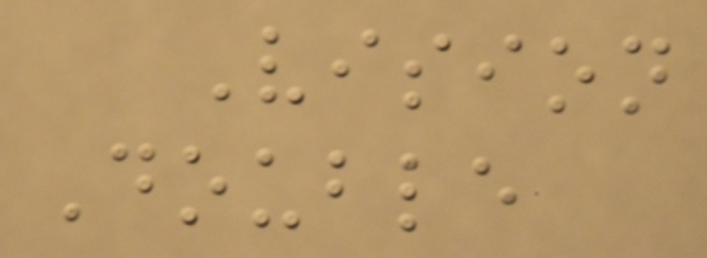Vision
Double
